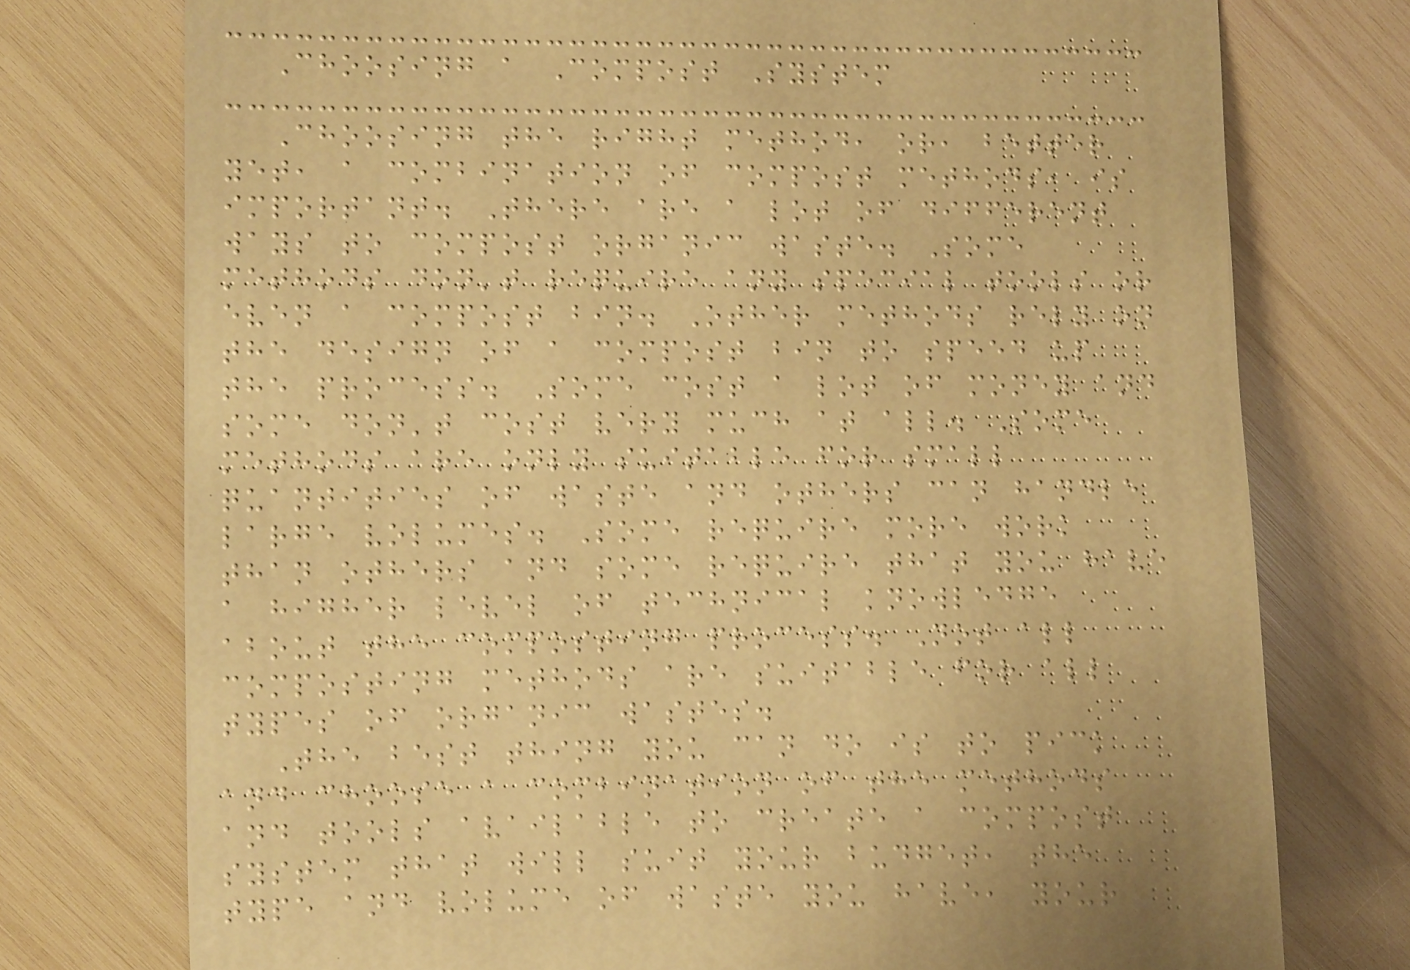Choosing a Compost System
Choosing the right method, or, better
yet, a combination of compost methods, is
important. There are a lot of different
ways to compost organic waste. Some
methods don't require any special tools or
even a compost bin. Other methods rely on
the design of a compost bin to speed up
the process. Some cost a lot of money and
some don't cost very much at all. Some
methods are only suitable for small
quantities of waste and others can handle
large volumes. Some require more work
than others and some require that you have
a higher level of technical knowledge
about the composting process. Not all
composting methods are suitable for all
types of organic wastes.
The best thing you can do is to pick
and choose a combination of the methods
and tools available to create a compost
system that will suit your budget, the
type and volume of waste you have, your
